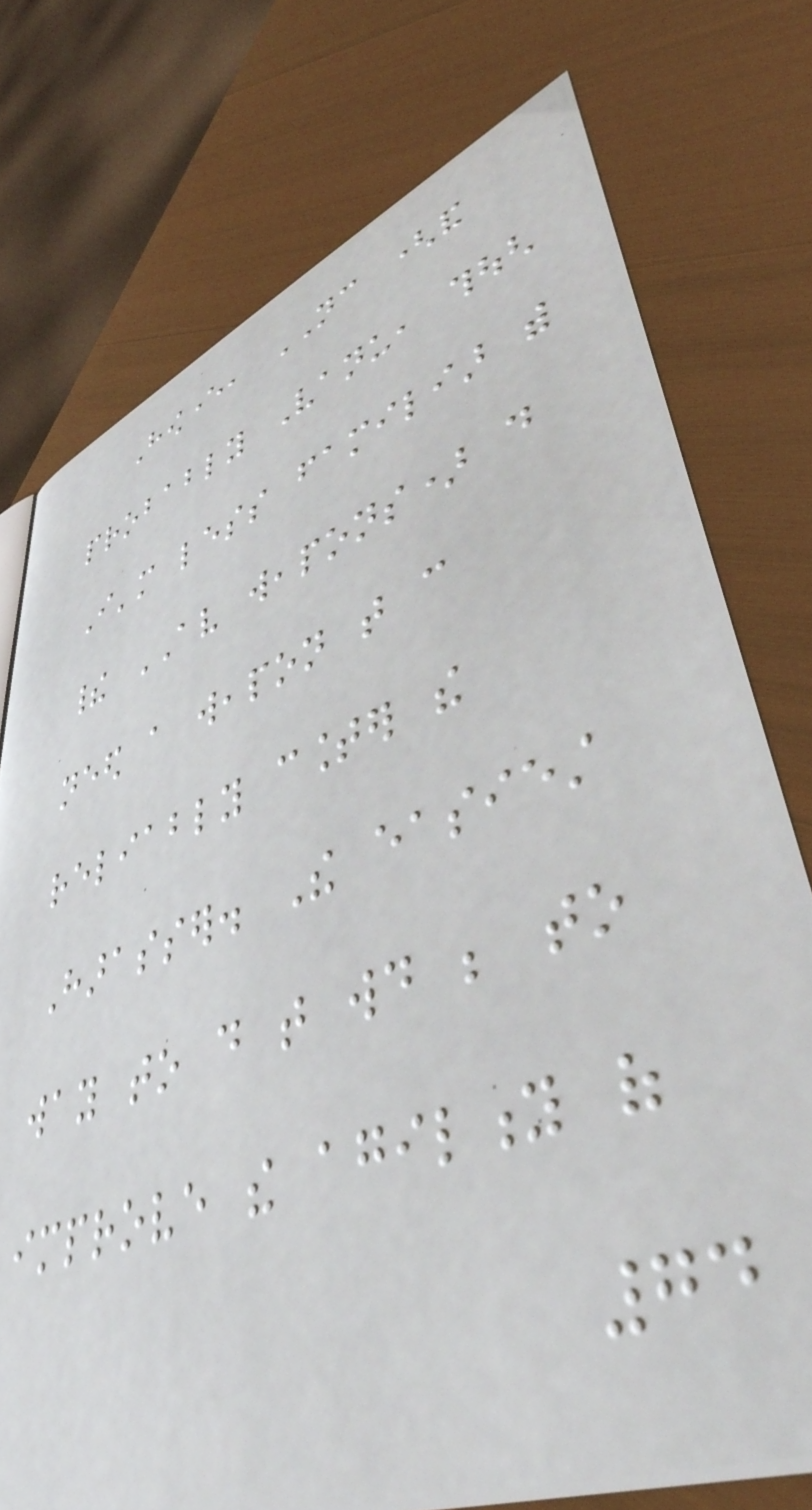However, NC (and
probably Vanu, though
I'm less familiar with
their AV weapons) do
need a weapon that can
reliably counter the
Harasser. The easiest
way to do that would be to
improve the agility of
74
